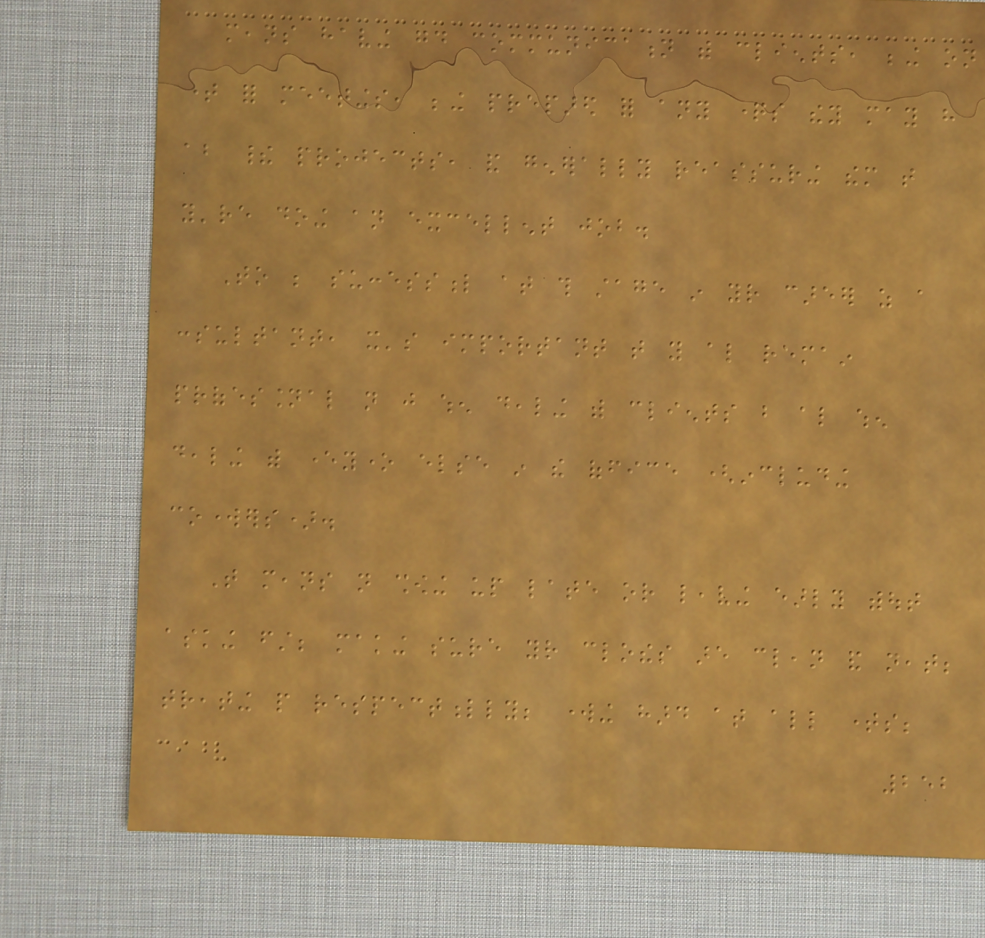means having good communication with clients, being on
time for meetings, being prepared for any questions they may have
about their projects, and generally reassuring them that
you're doing an excellent job.
To be successful at this stage in your career as a
consultant, it's important that you also remain
professional not just when dealing with clients but also when
dealing with everyone else in the office (including
coworkers).
That means not showing up late or leaving early without
asking first; making sure your clothes are clean and neat;
treating people respectfully; working hard at all times;
252
